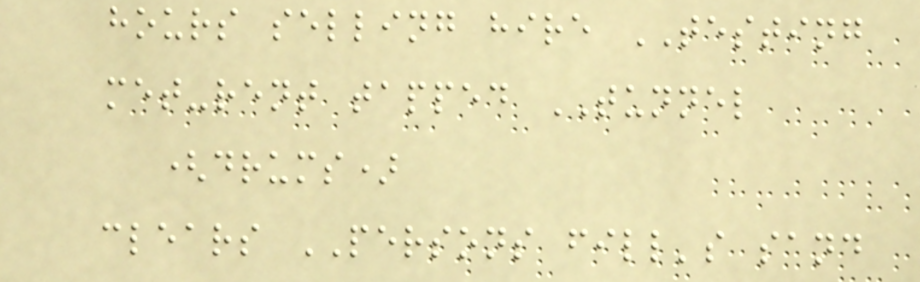hours selling hire TESTING
met-rent tapped TUNNEL
(drums)
clears PERSONS fill's sand
